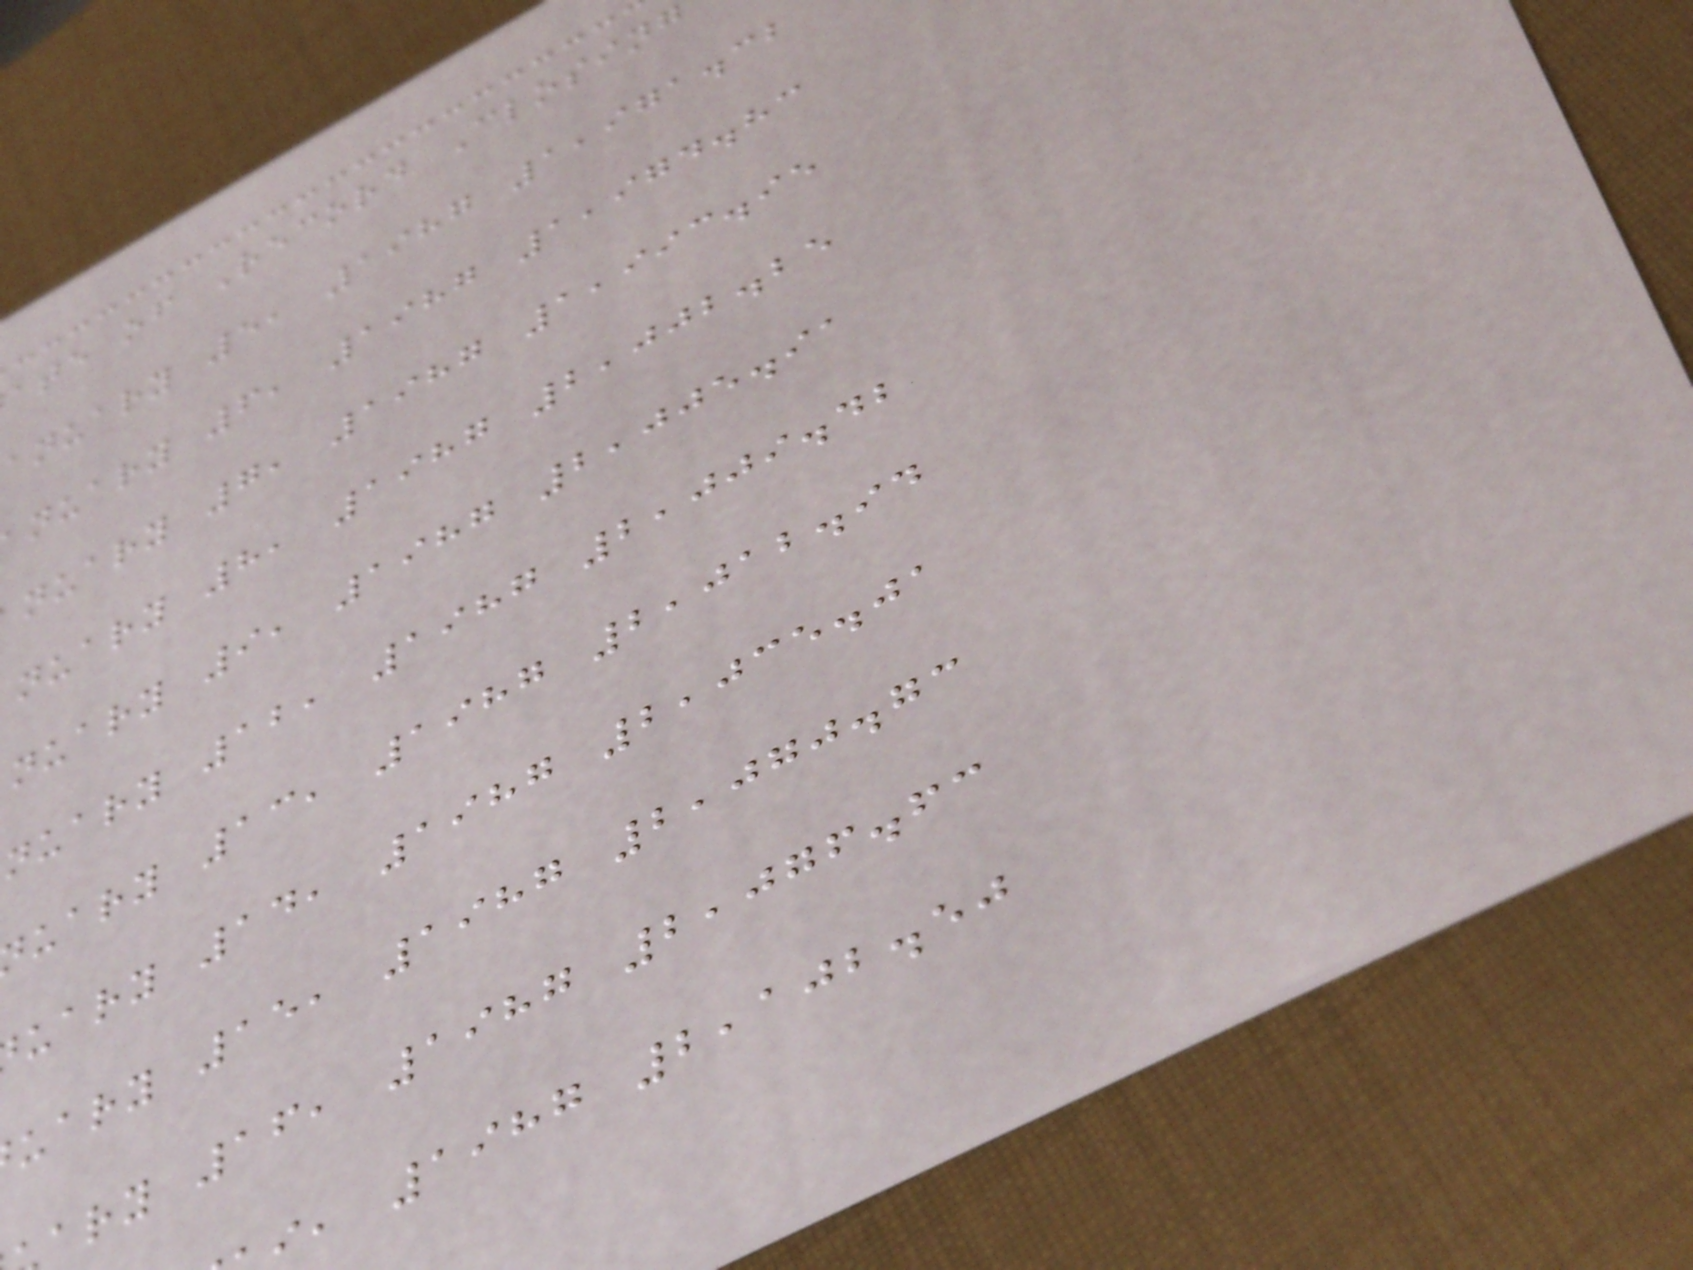ate of Record Closing
anuary 5, 1987 1,971.32
nuary 6, 1987 1,974.83
nuary 7, 1987 1,993.95
nuary 8, 1987 2,002.25
nuary 9, 1987 2,005.91
nuary 12, 1987 2,009.42
uary 13, 1987 2,012.94
uary 14, 1987 2,035.01
uary 15, 1987 2,070.73
ary 16, 1987 2,076.63
i, 1987 2,102.50
